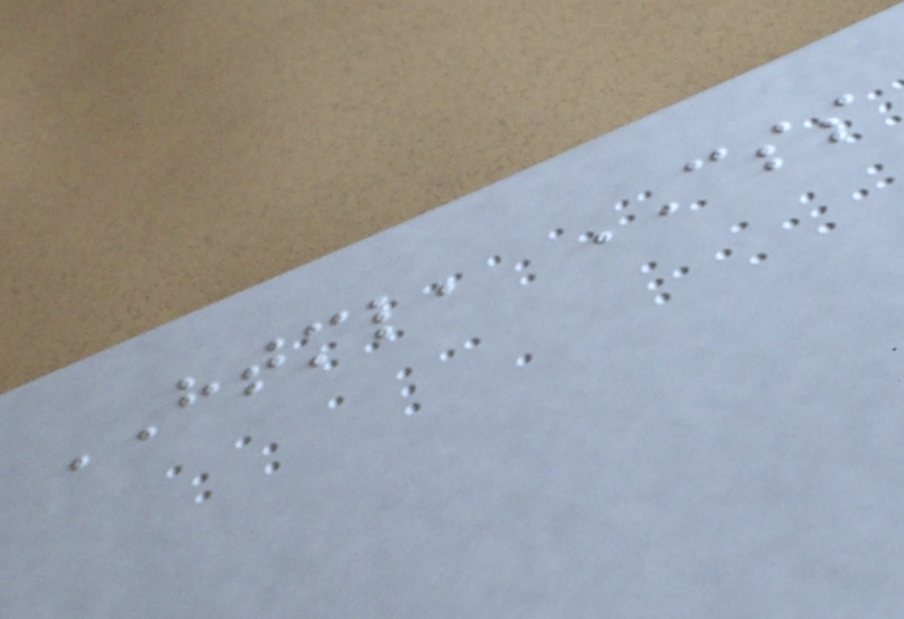HTML, CSS
